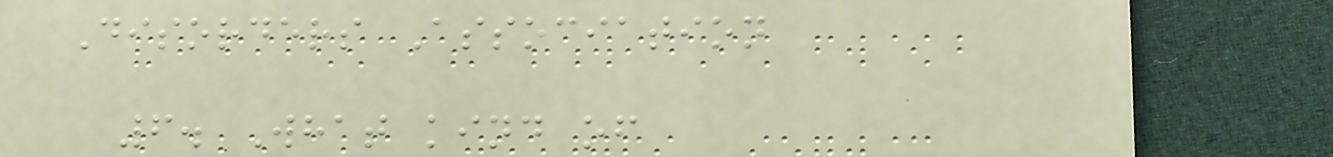Disorders Association
6. What kind of
